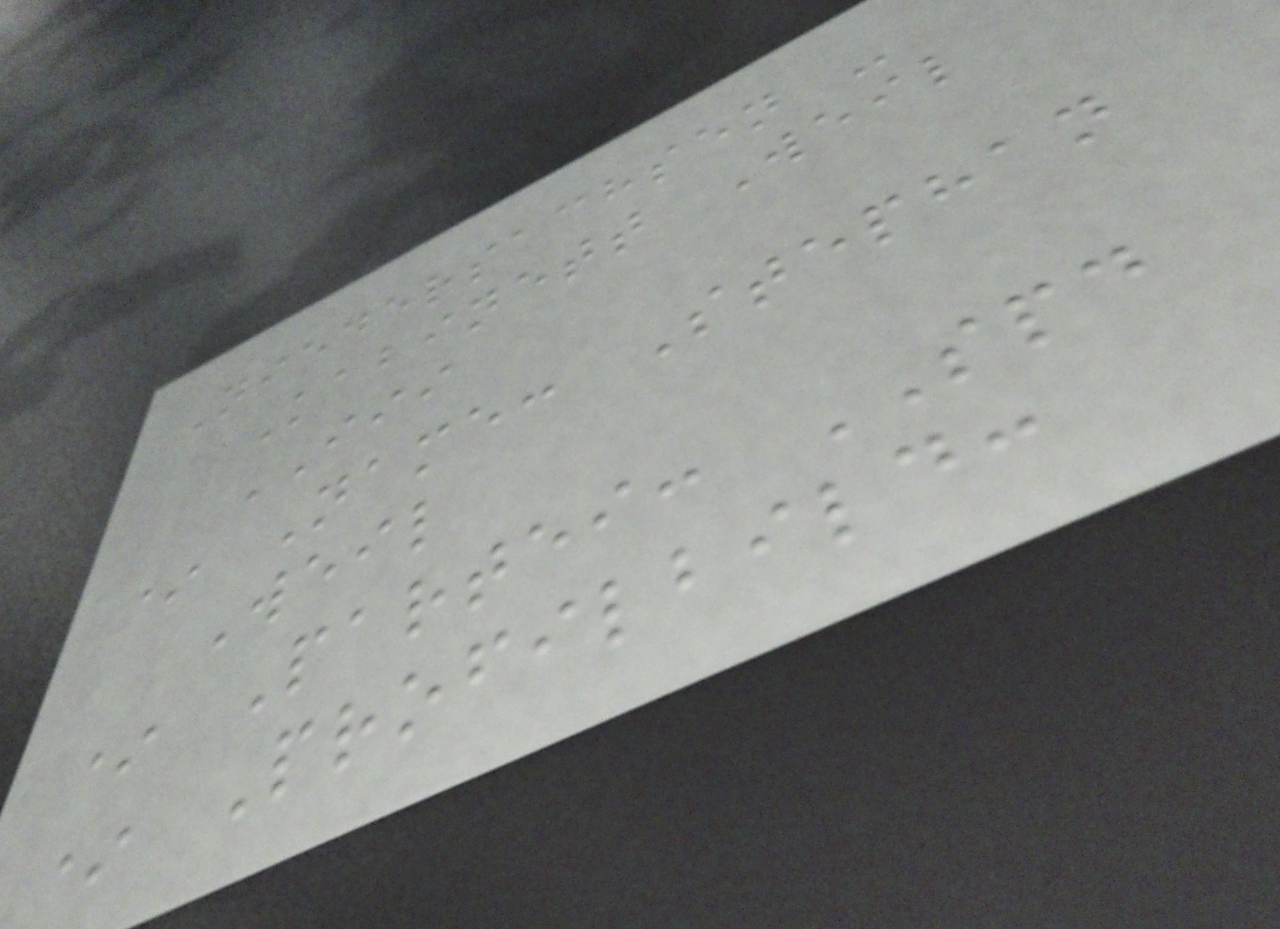Niedersachsen -
Kabinett Weil
III
* Name: Stephan
Weil
* Partei: SPD
* Profilbild:
